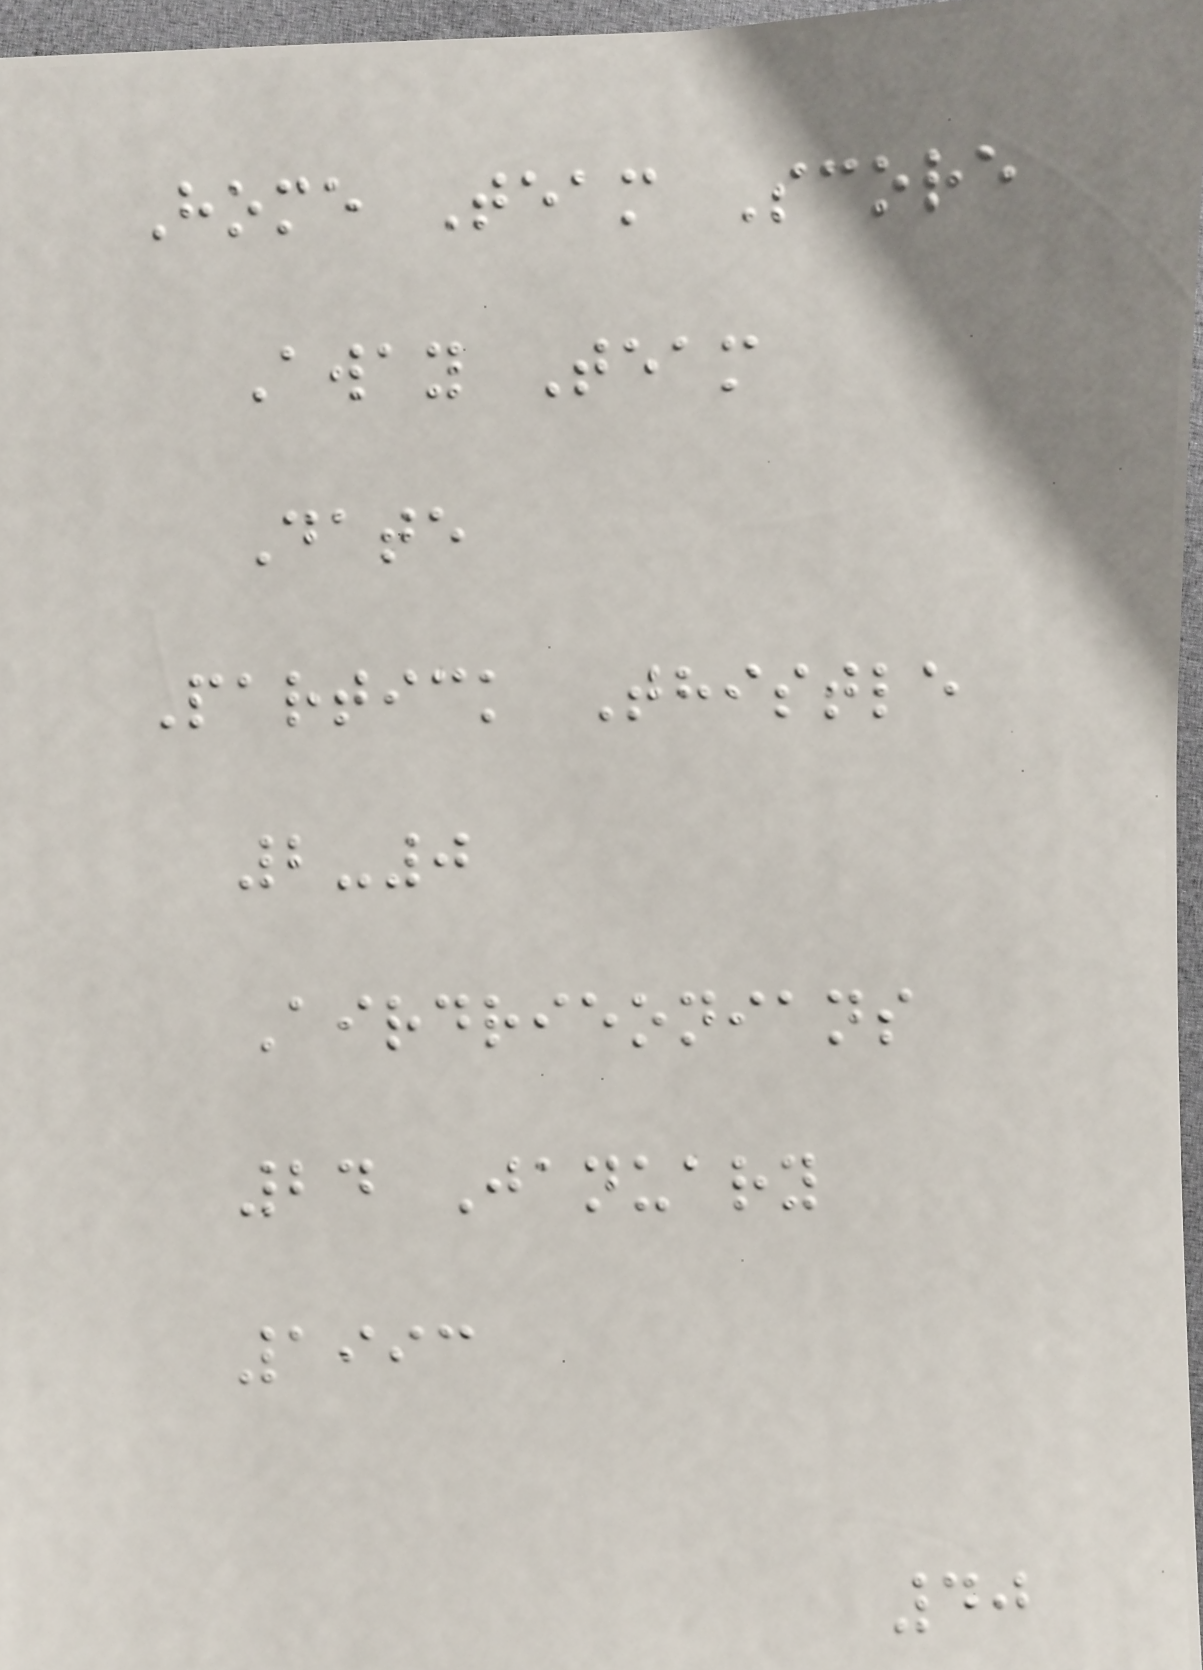Home Team Score
Away Team
Date
Partick Thistle
2-0
Airdrieonians
24 January
1993
40
